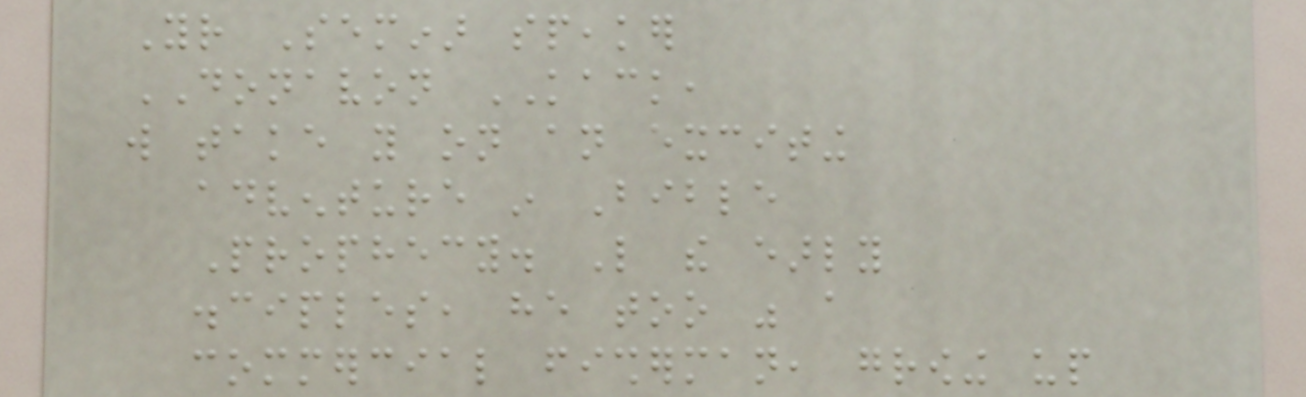Your Seminar speaker
DONAVON KACK,
will take you on an exciting
adventure in Bible
Prophecy. Like the early
disciples, he too was a
commercial fisherman, growing up
